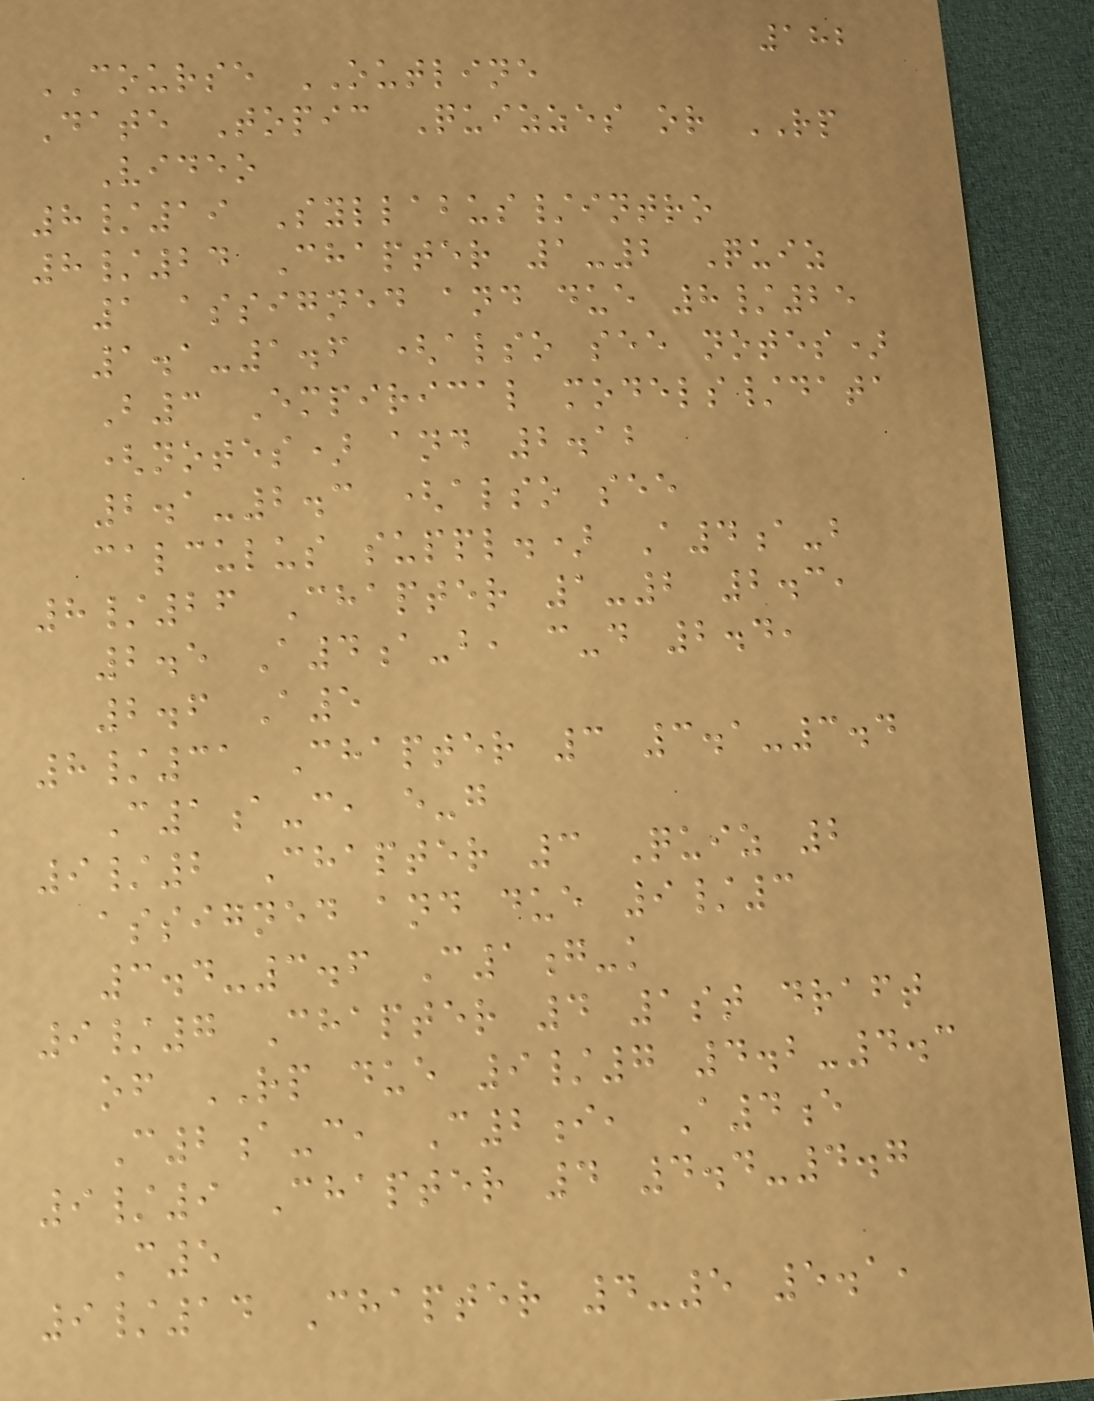182
COURSE OUTLINE
Date Topic Quizzes or RP
Video
8/19 Syllabus/intro
8/24 Chapter 1-2 Quiz
1 assigned and due 8/25
1.1-1.6 (also see notes)
B3 Empirical models/data
(notes) and 2.12
2.1-2.3 (also see
calculus suppl.) A4a-b
8/26 Chapter 1-2 2.3,
2.5 A4a-b, c-d 2.4,
2.6 A5
8/31 Chapter 3 3.1-3.4
C1a-c, e-g
9/2 Chapter 3 Quiz 2
assigned and due 9/3
3.4-3.6 C1g-k
9/7 Chapter 4 1st draft
of RP due 9/7 4.2-4.3
C2a-c, C2i, A4e
9/9 Chapter 4 4.4-4.7
C5
9/14 Chapter 4-5 5.1,
